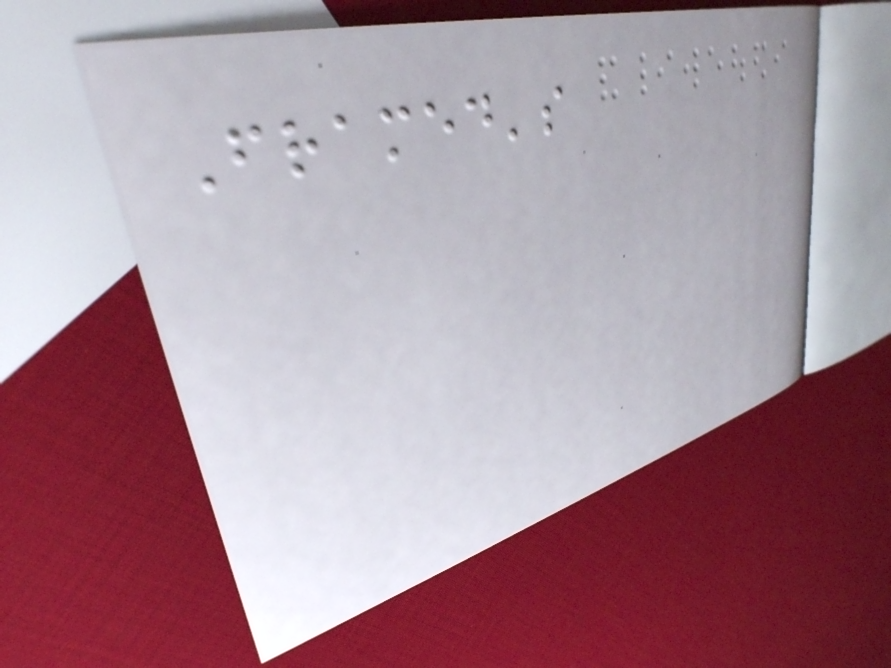Framed's
